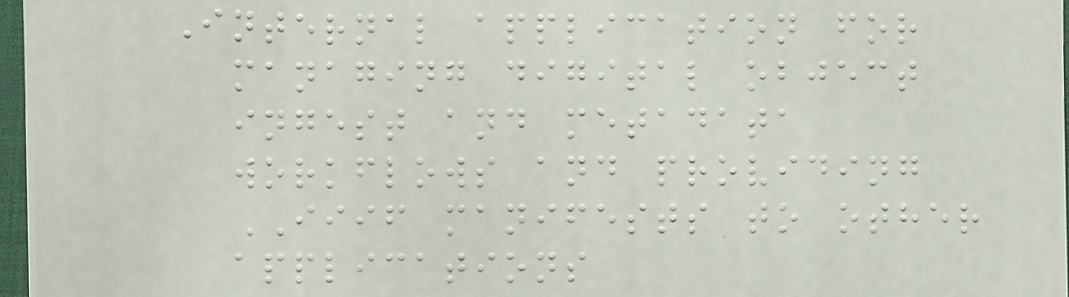Internal application for
managing digital object
ingest and metadata
workflows and providing
IIIF manifests to other
applications
